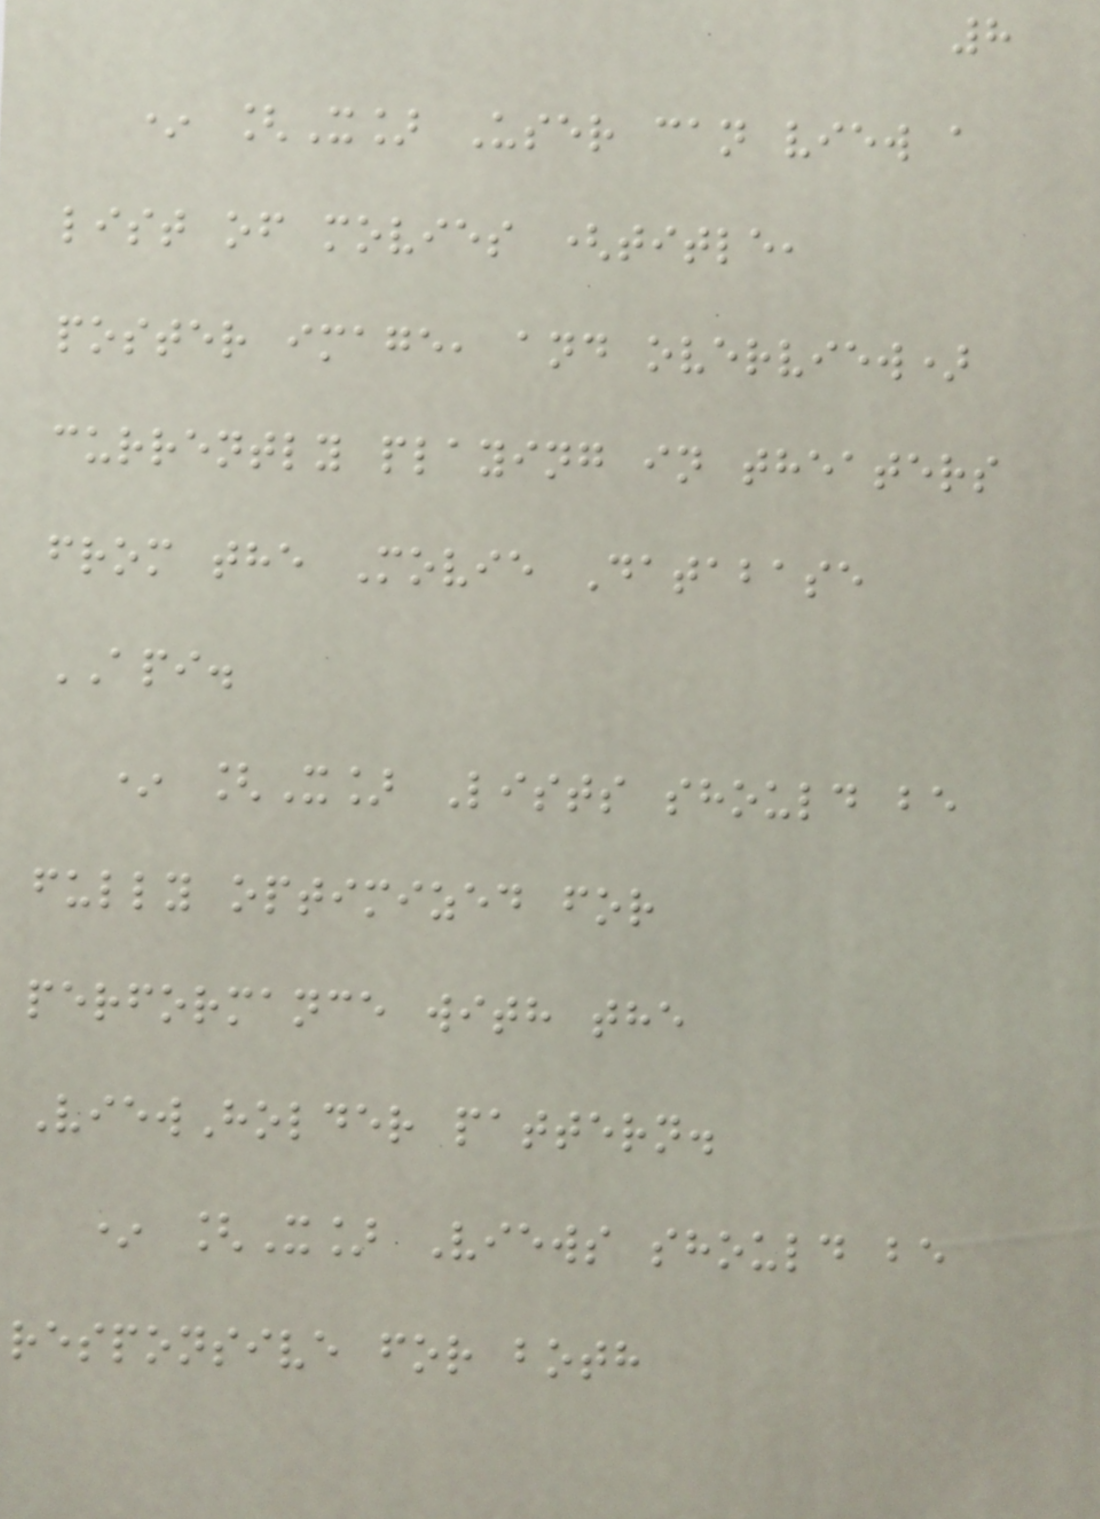8
* [X] User can view a
list of movies (title,
poster image, and overview)
currently playing in theaters
from the Movie Database
API.
* [X] Lists should be
fully optimized for
performance with the
ViewHolder pattern.
* [X] Views should be
responsive for both
